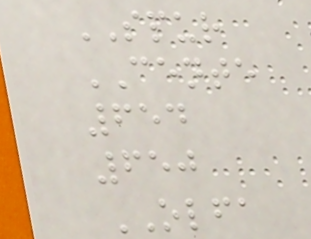SPUR
CENTE
654
650
OLFA
